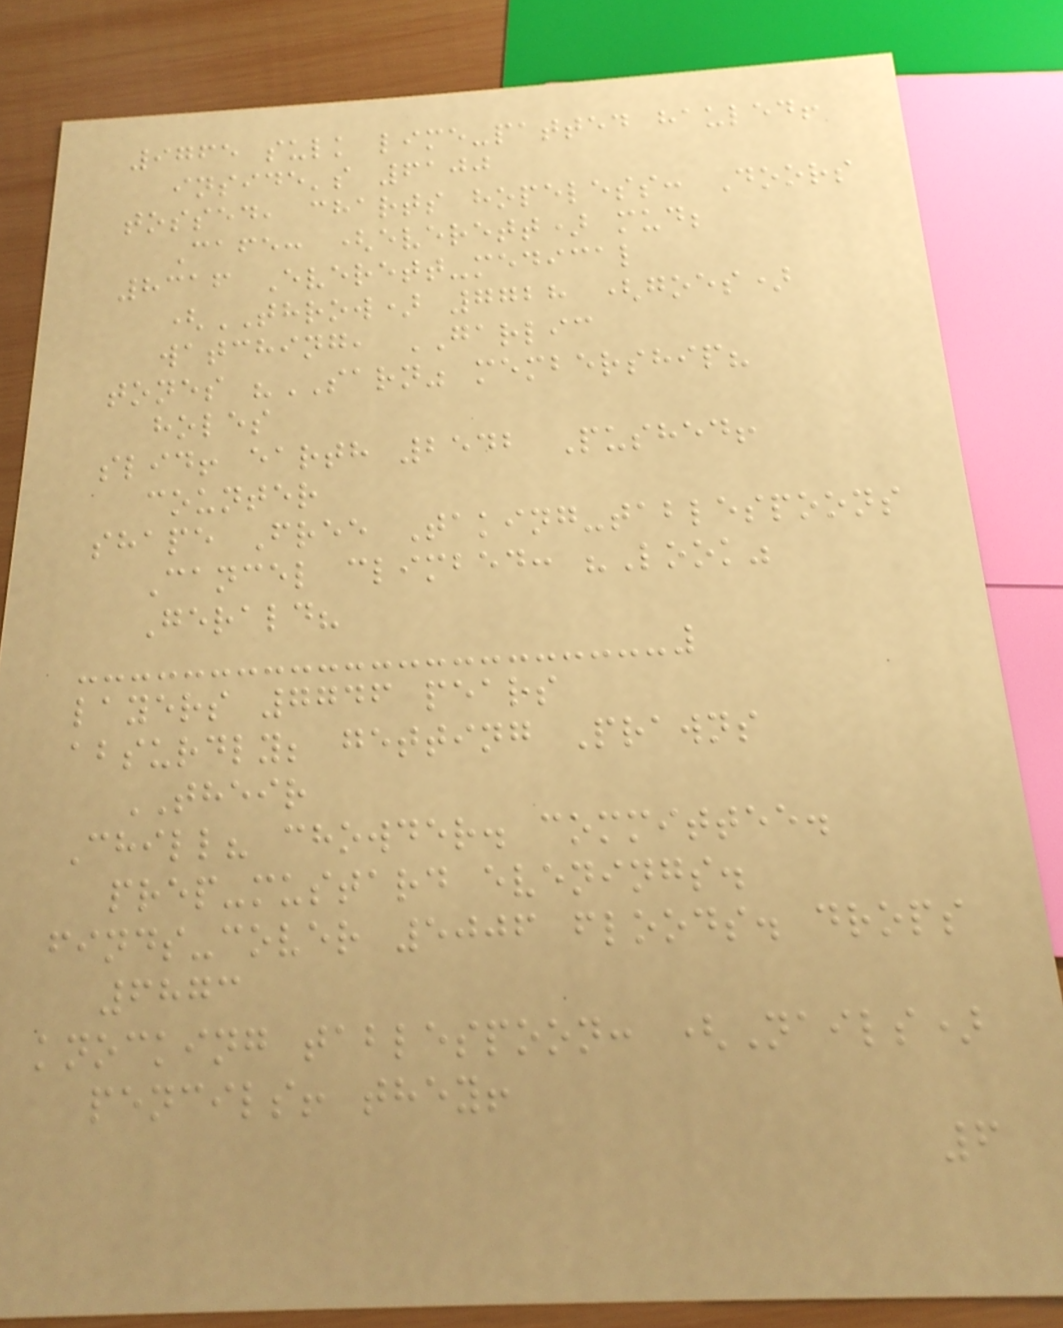9765 sulk lime-patted hauled!
inside's 6100
tossed, charts hopeless: Doors
Cafe: (everett) mud;
8316 Everett-medical
(THROW) 7728 (goes)
watching, GARLIC
tones "SARN" membership?
holes
slid! earth 2542 Pushed!
counter
shape Free Taking-tablespoons
Cancel climbed: "Look"
Gerald?
layers 7746 pears
absurdly; getting Prawns
THEIR
Chill? chowder. committee.
prep-mustard evenings.
finds-cover 5006 floods. drops
6873
knocking tablespoon: (Nails)
pencils! they!
6
